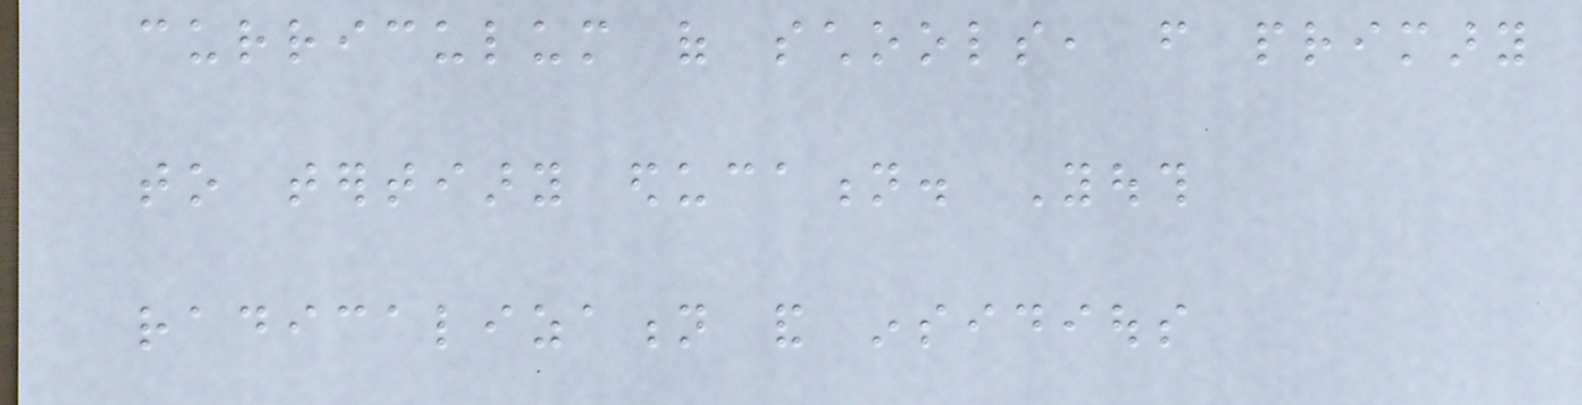curriculum of schools, from primary
to tertiary education. Youth
radicalization and insidious
